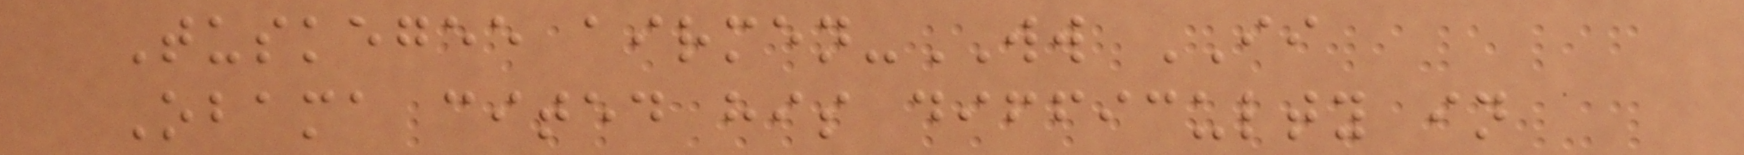Tuskegee airmen-WW II
Obama cited his difficulty in
